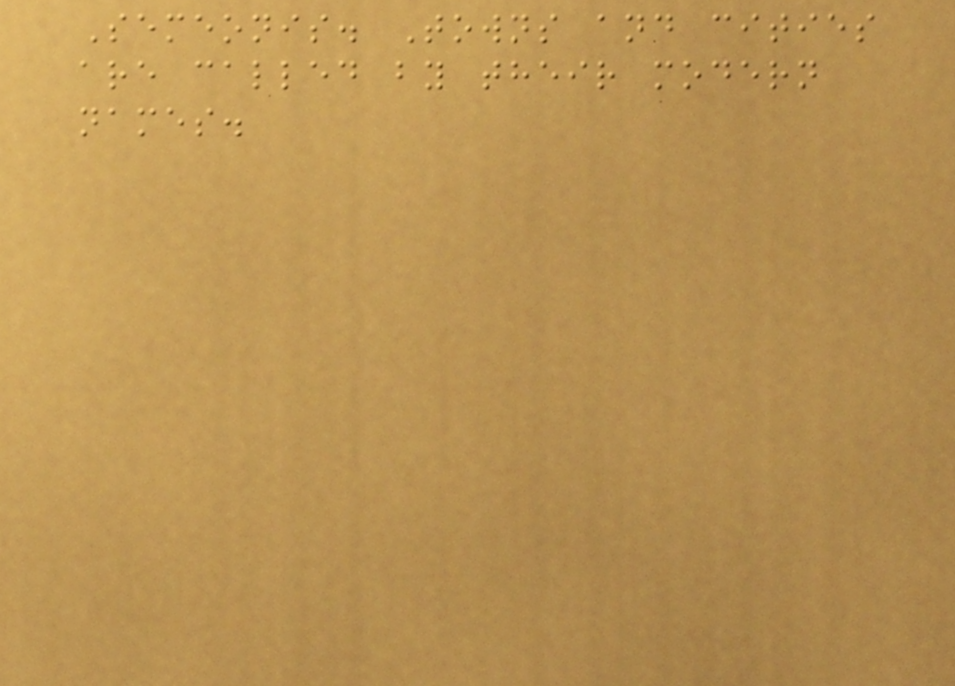Semeonis. Towns and cities
are called by their modern
names.
